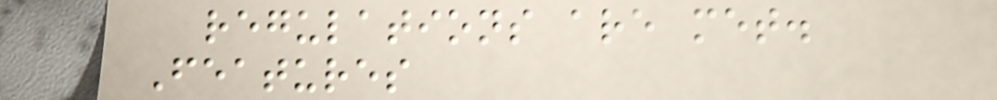regulations are met.
Features
